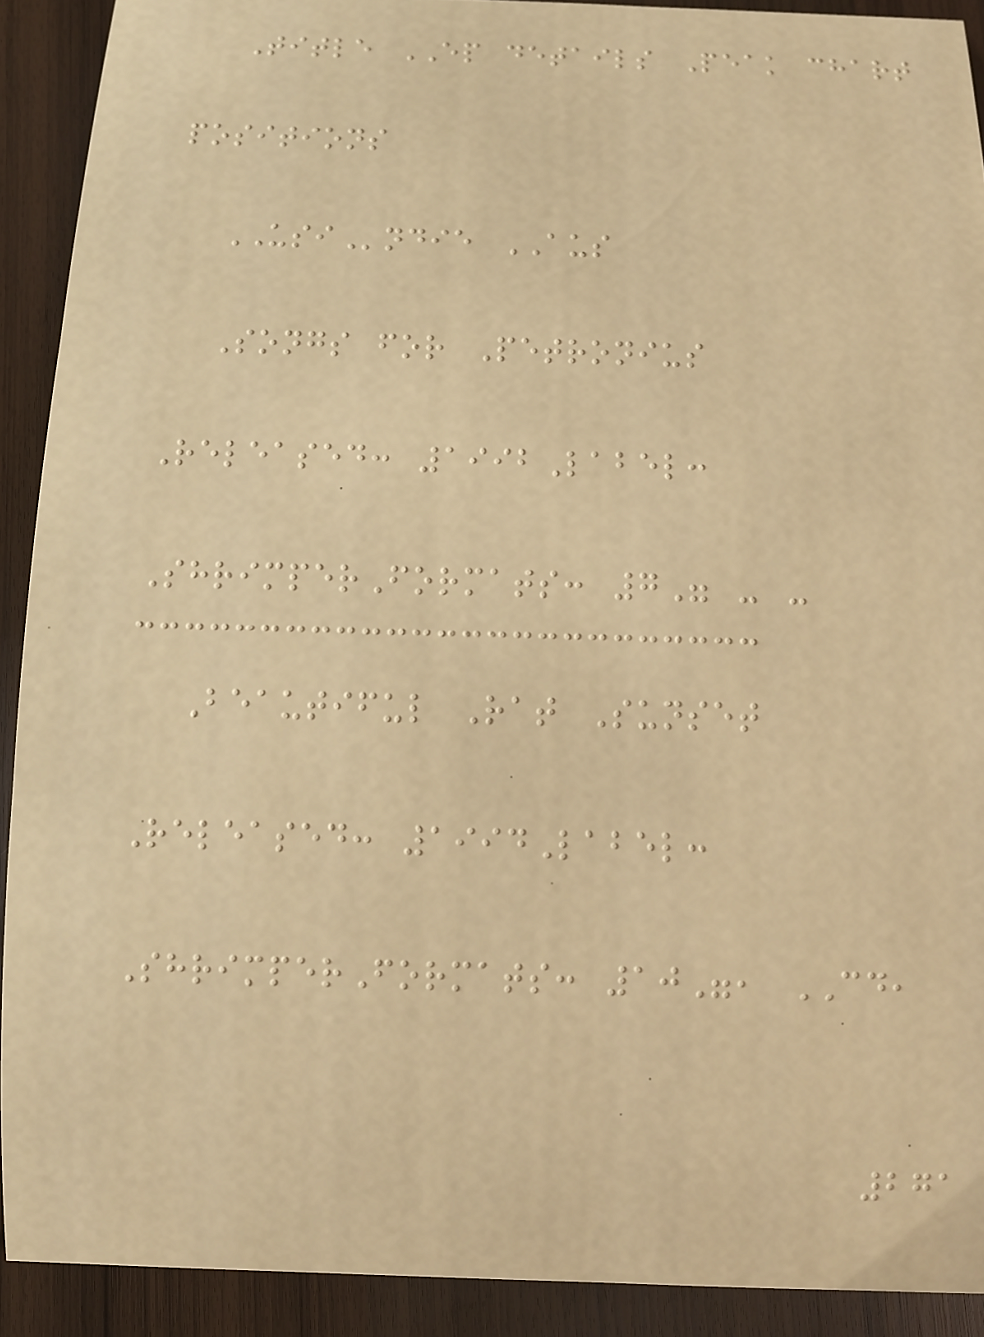Title EP details Peak chart
positions
USIndie AUS
Songs for Petronius
Released: 1992Label:
ShrimperFormats: 7" - -
Beautiful Rat Sunset
Released: 1994Label:
ShrimperFormats: 10", CD,
271
